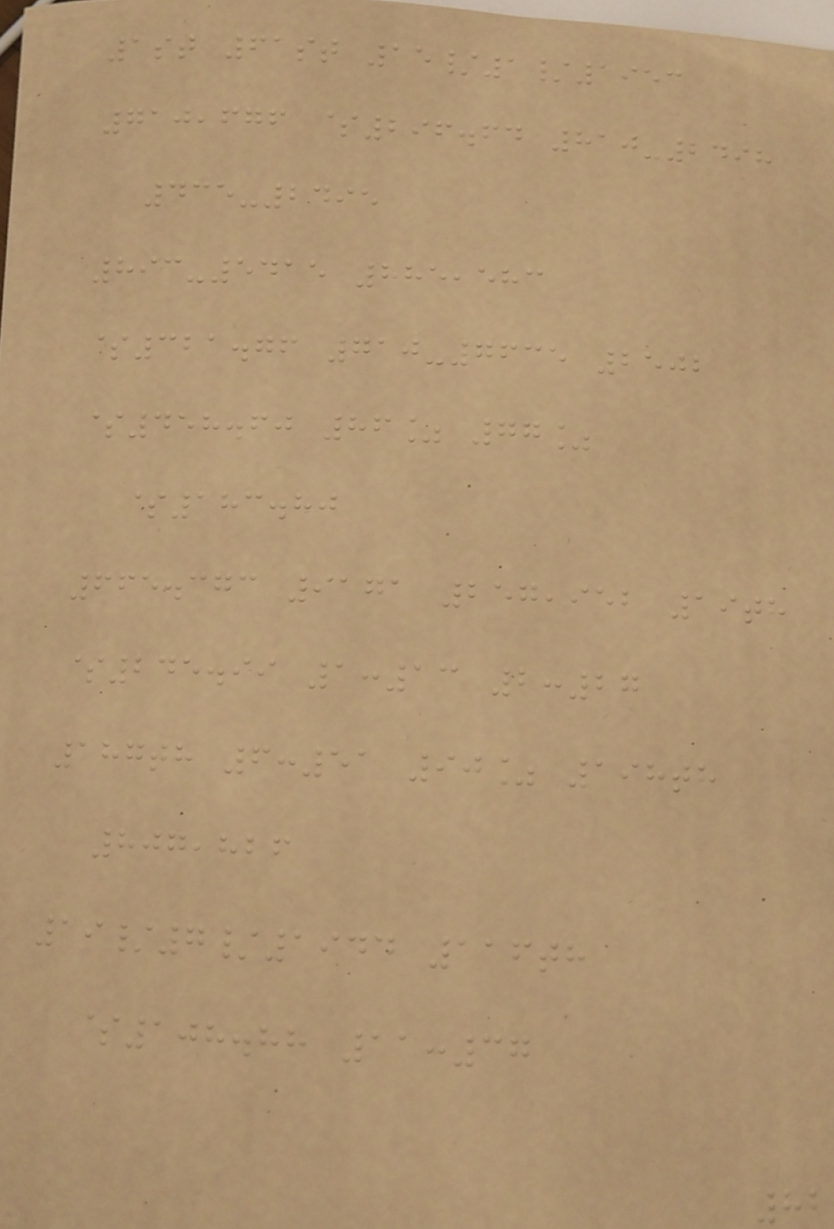1st 61st 15/1/1953
710,676 $296.64 810-2498
435-2495
893-5415 885,583
$321.76 710-7635 2502
$458.60 86% 77%
$183.80
665.373 9171 257,952 19th
$245.99 1:13 2:27
187th 6:51 90% 198th
807,826
19/7/1944 116th
$108.88 11:37
82
